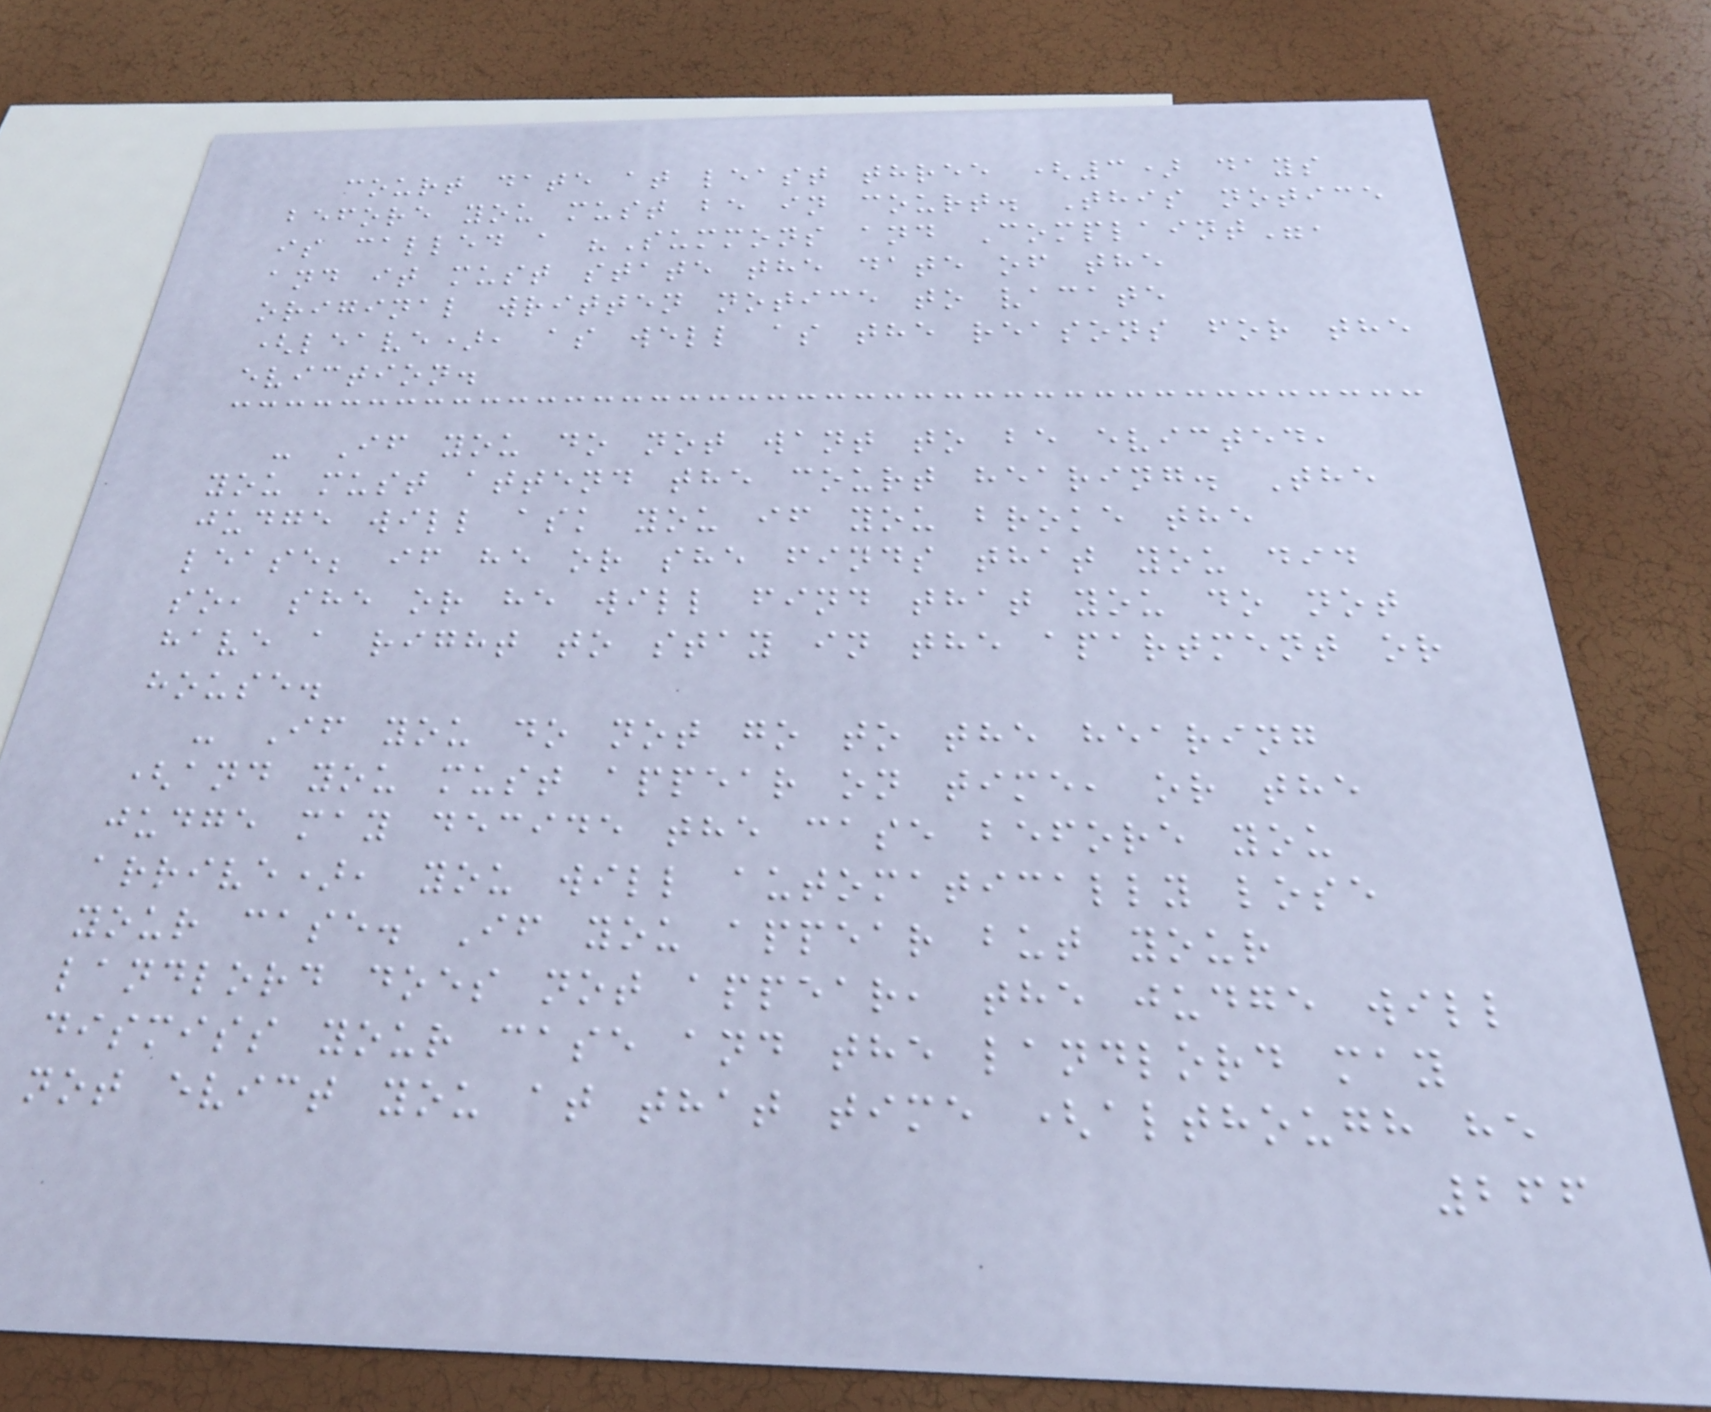court date at least three (3) days
before you must be in court. This notice
is called a "Summons and Complaint",
and it must state the date of the
original written notice to vacate
(leave), as well as the reasons for the
eviction.
- If you do not want to be evicted,
you must attend the court hearing. The
judge will ask you if you broke the
lease; if he or she finds that you did
so, she or he will find that you do not
have a right to stay in the apartment or
house.
- If you do not go to the hearing
(and you must appear on time, or the
judge may decide the case before you
arrive), you will automatically lose
your case. If you appear but your
landlord does not appear, the judge will
dismiss your case and the landlord may
not evict you at that time (although he
266
